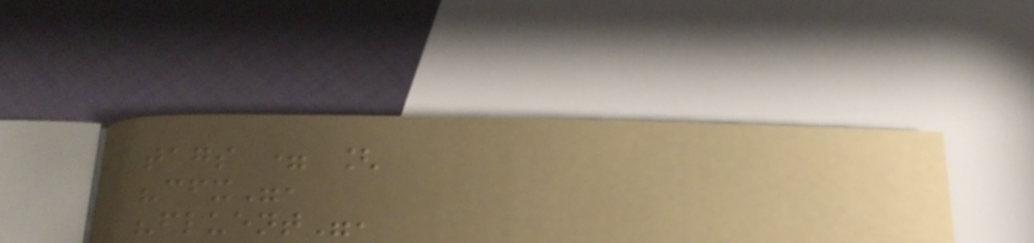tags = [
"cfx",
"fluent",
